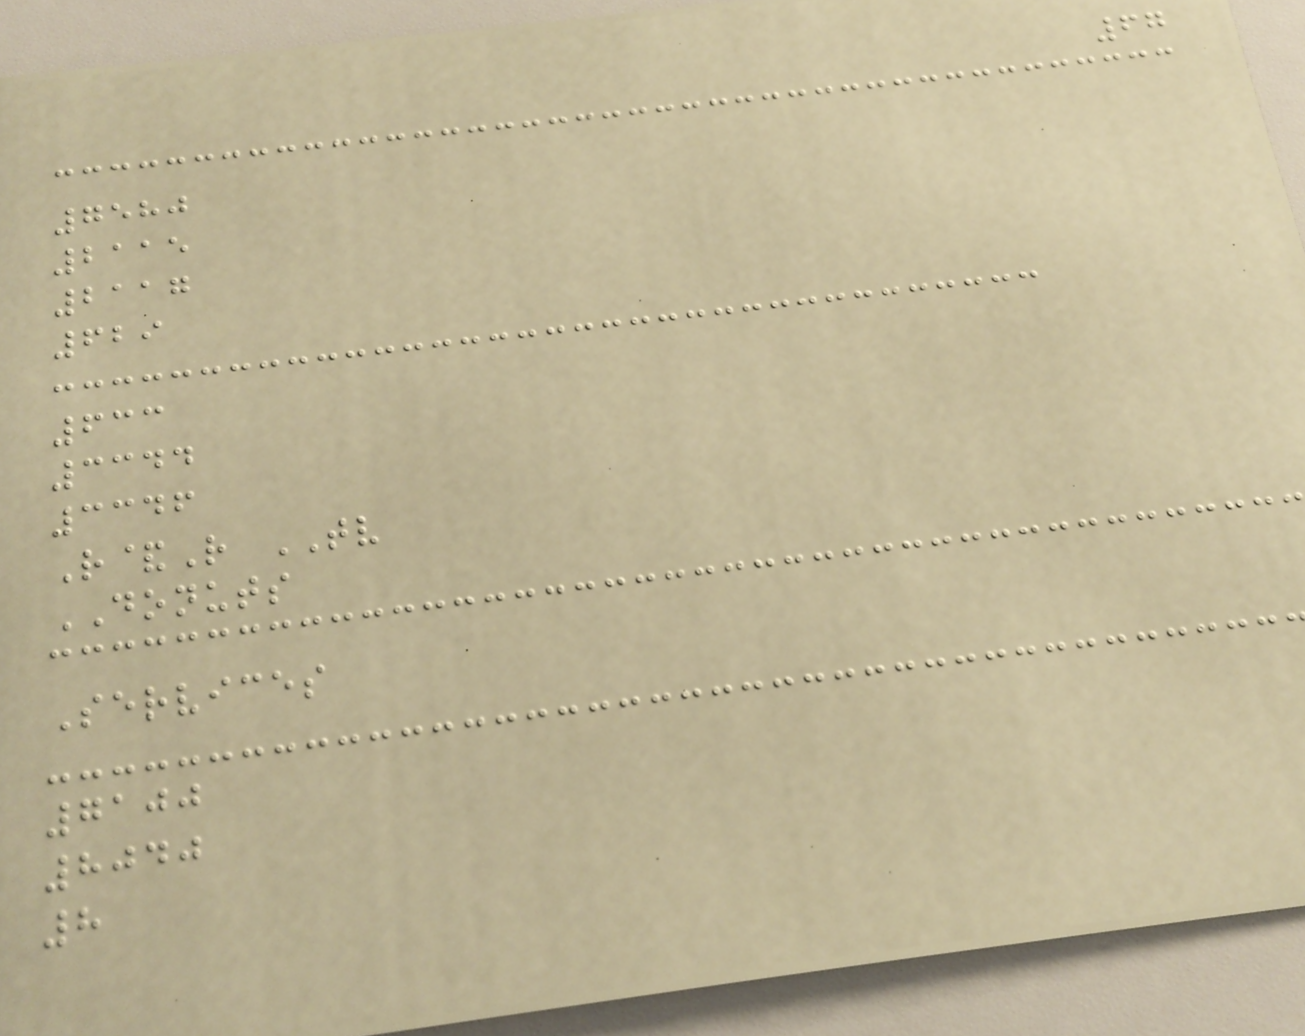67
7580
2115
2117
629
633
3344
3346
R&R TV
DONUTS
Services
7100
8040
8
